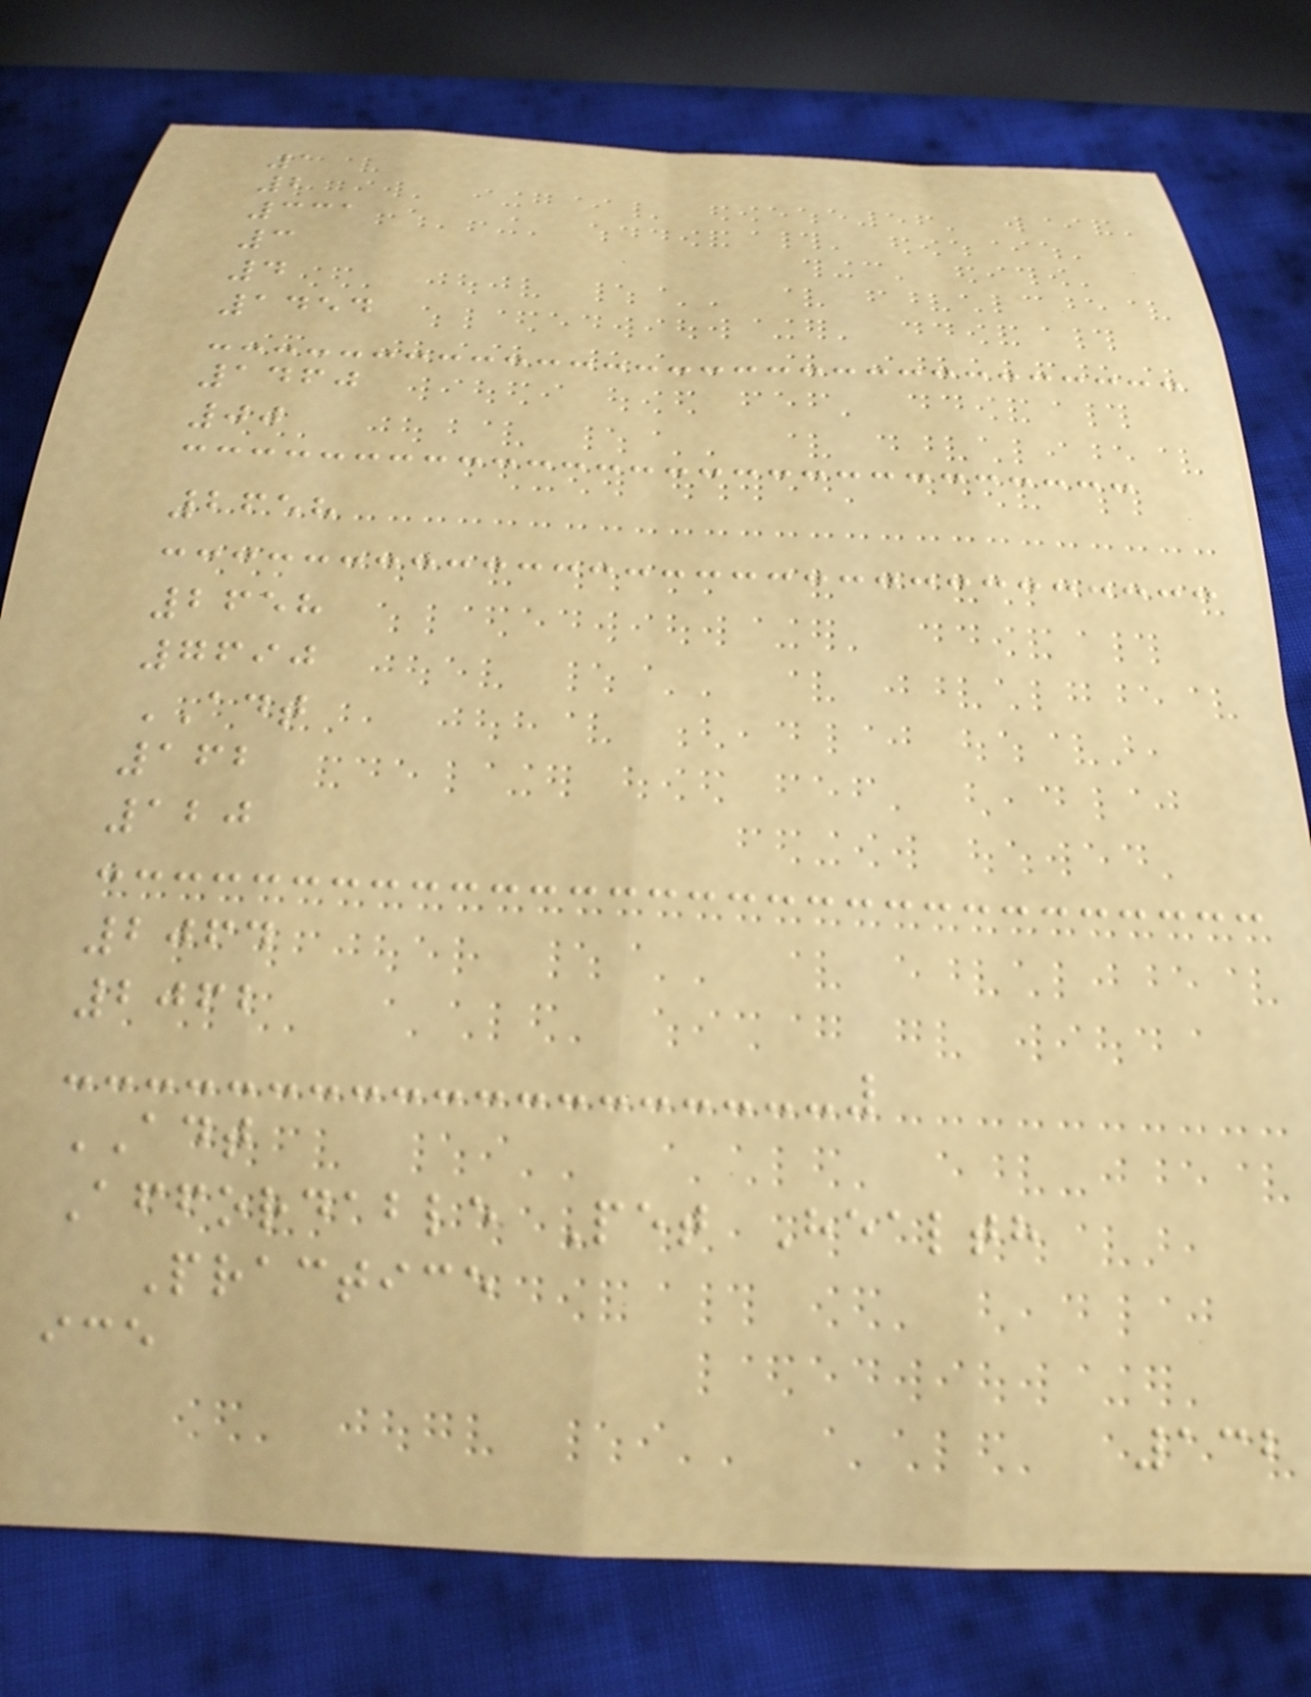1
2
331
3
4
1454
1460
00
2658
2658
7690
ADT
162
120
2064
2062
ADT
Affordable Pet Health
Practice
ice
132
